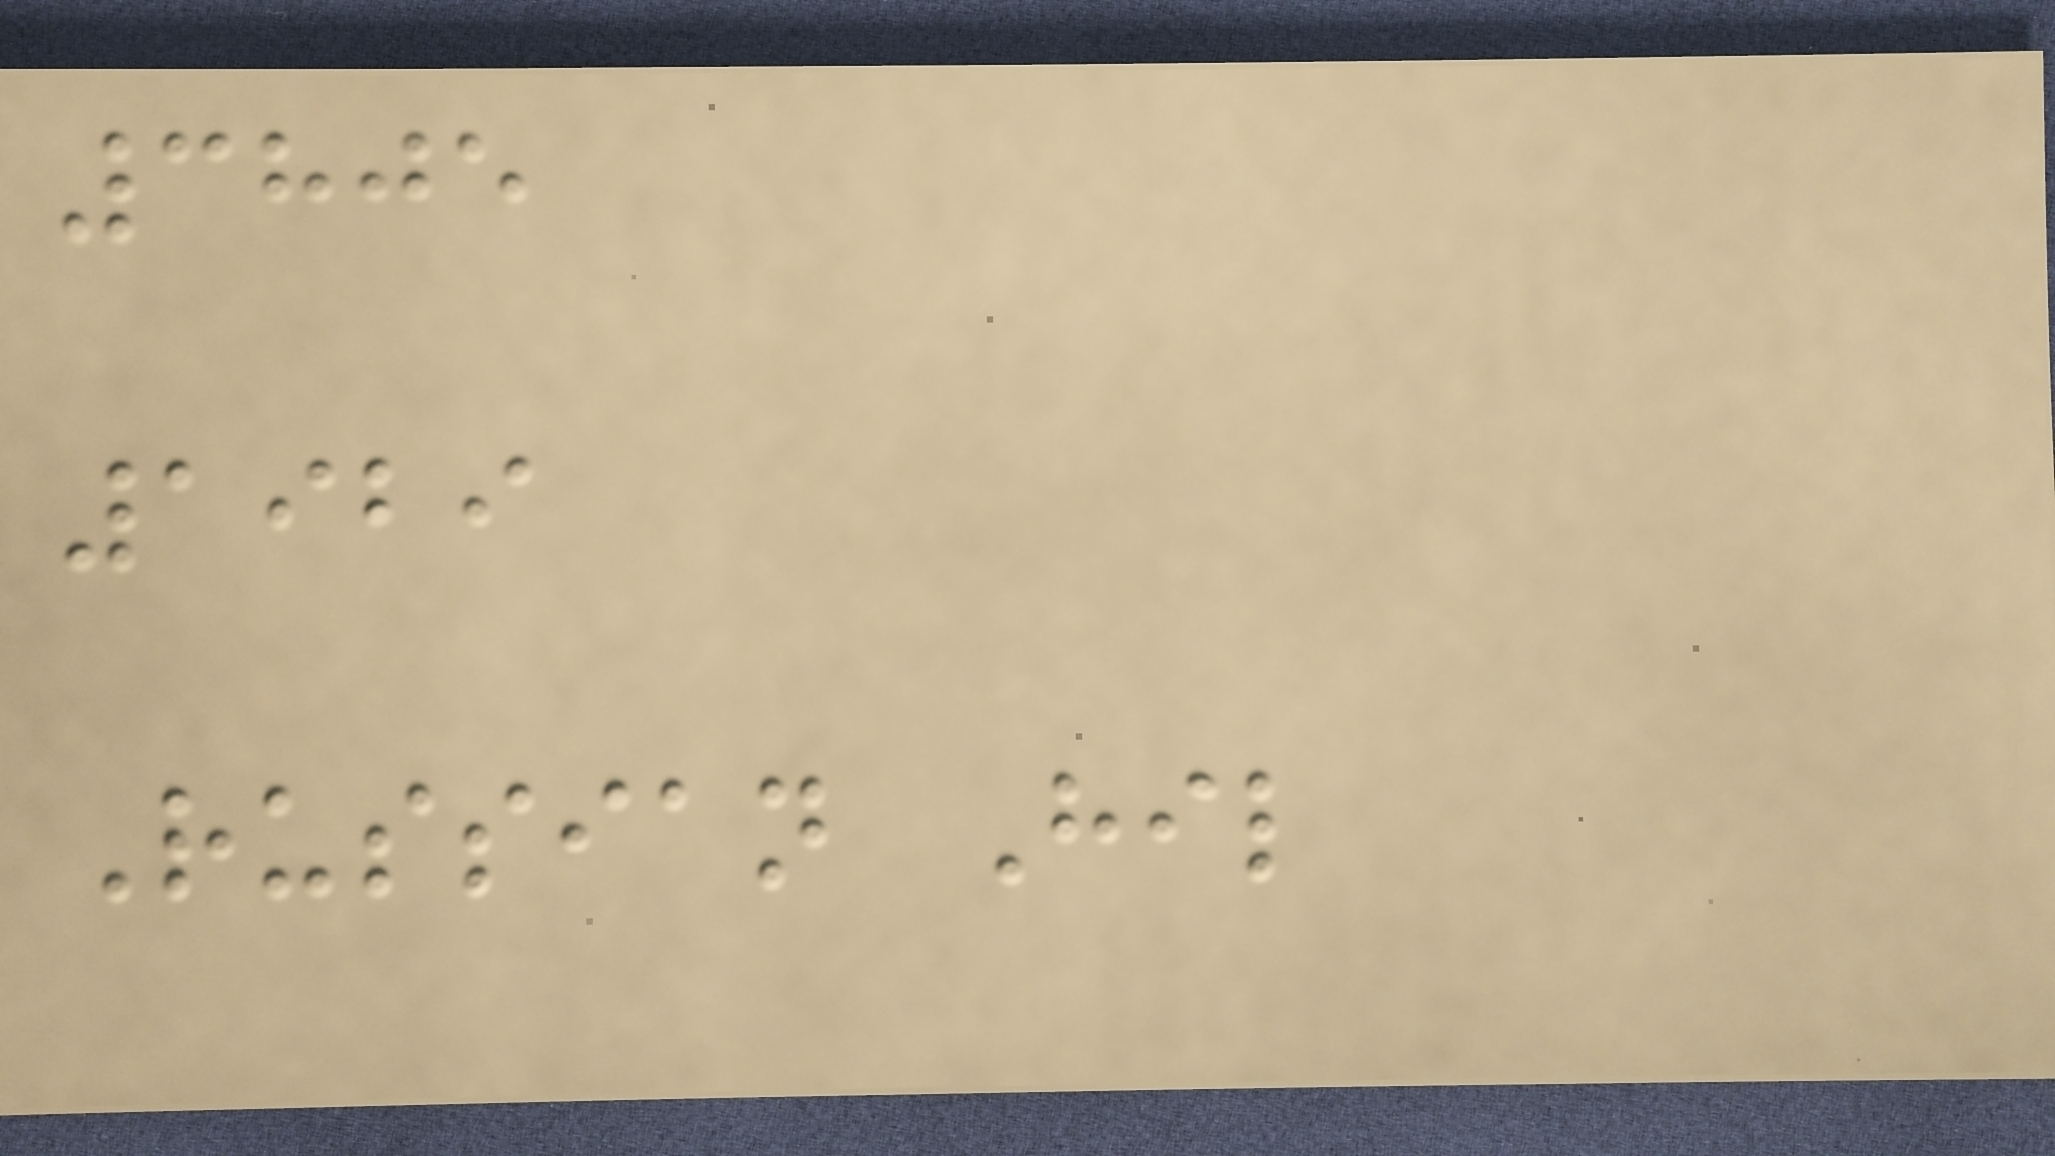3805
1929
Russian Hil
